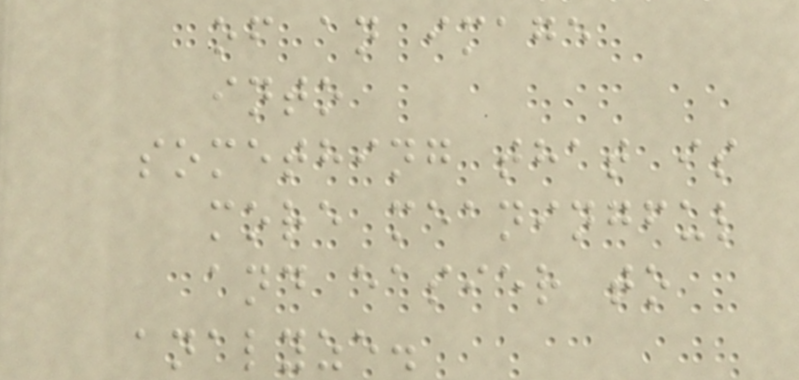of an image
into
something that is
more meaningful
and easier to
analyze.
